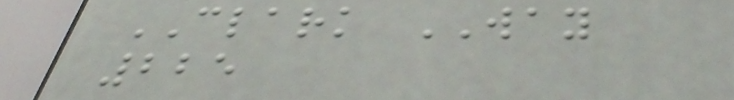CLARK WAY
225
